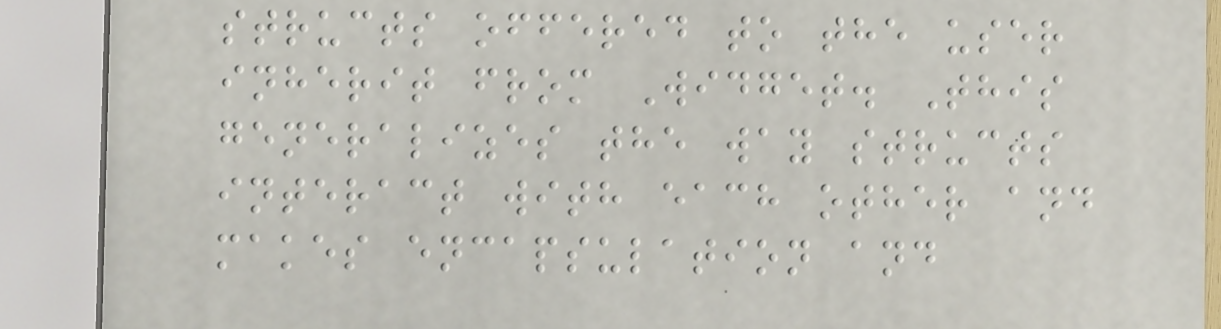structs offered to the user
inherit from Widget. This
generalizes the way structs
interact with each other and
makes encapsulation and
